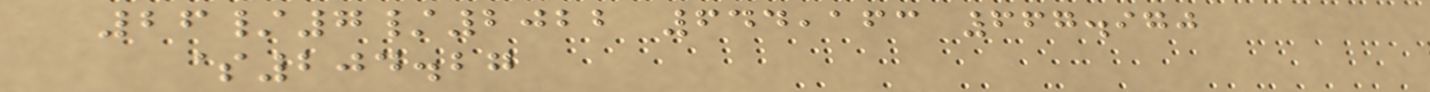26/7/2022 644,163 667.970
$204.27
